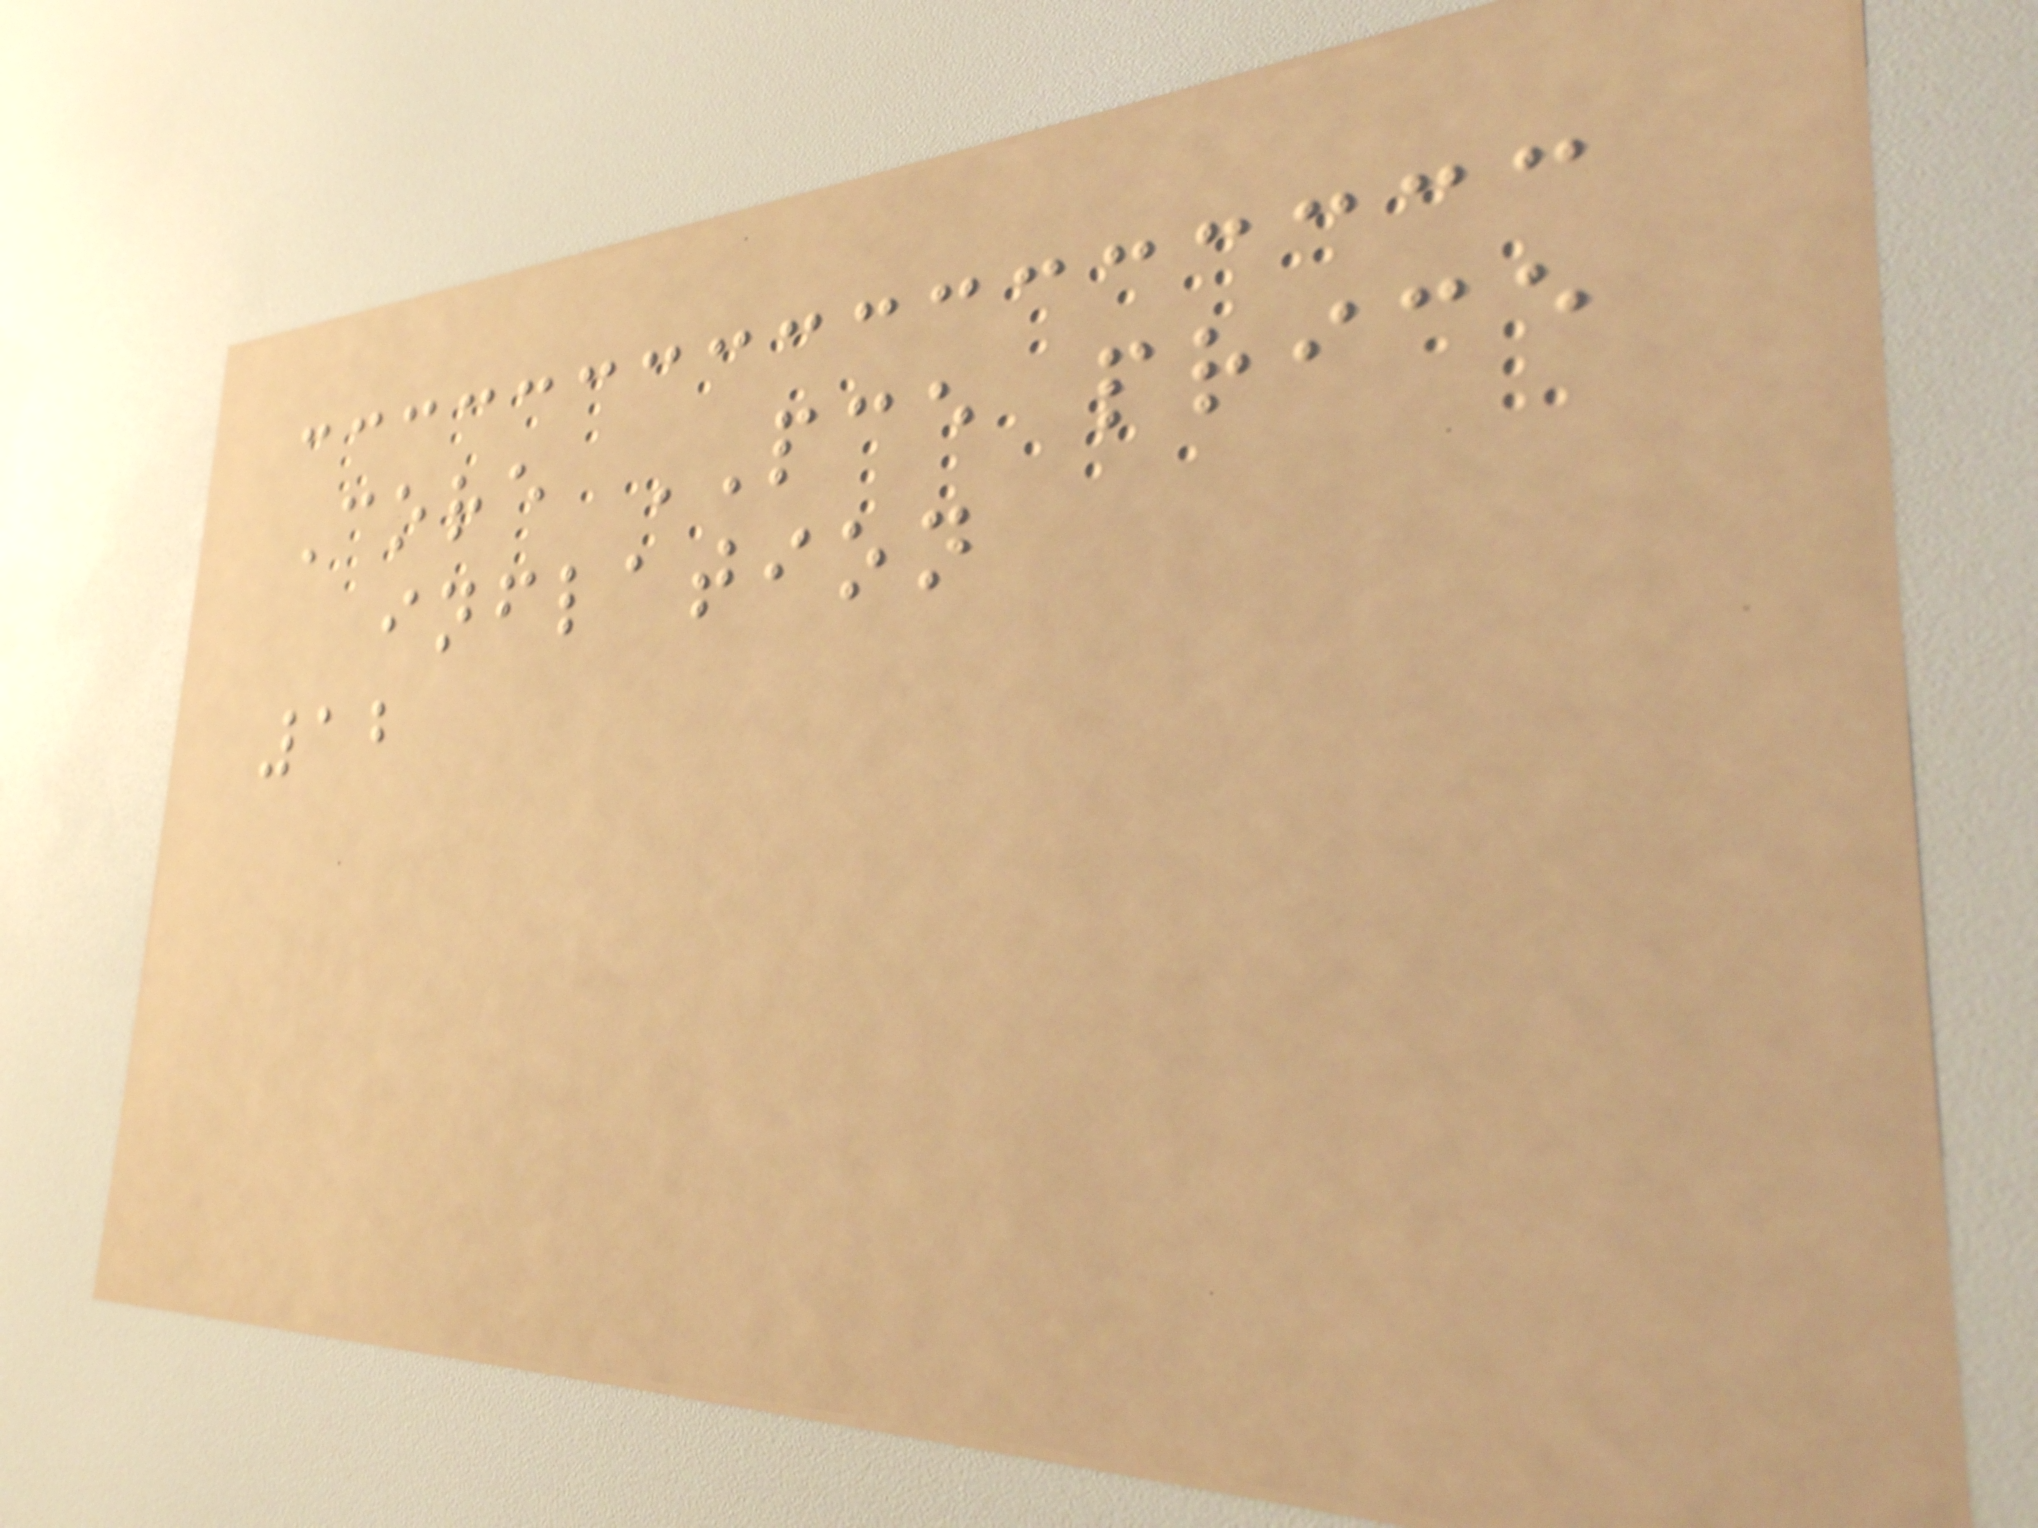Core PCE price
inflation
12
